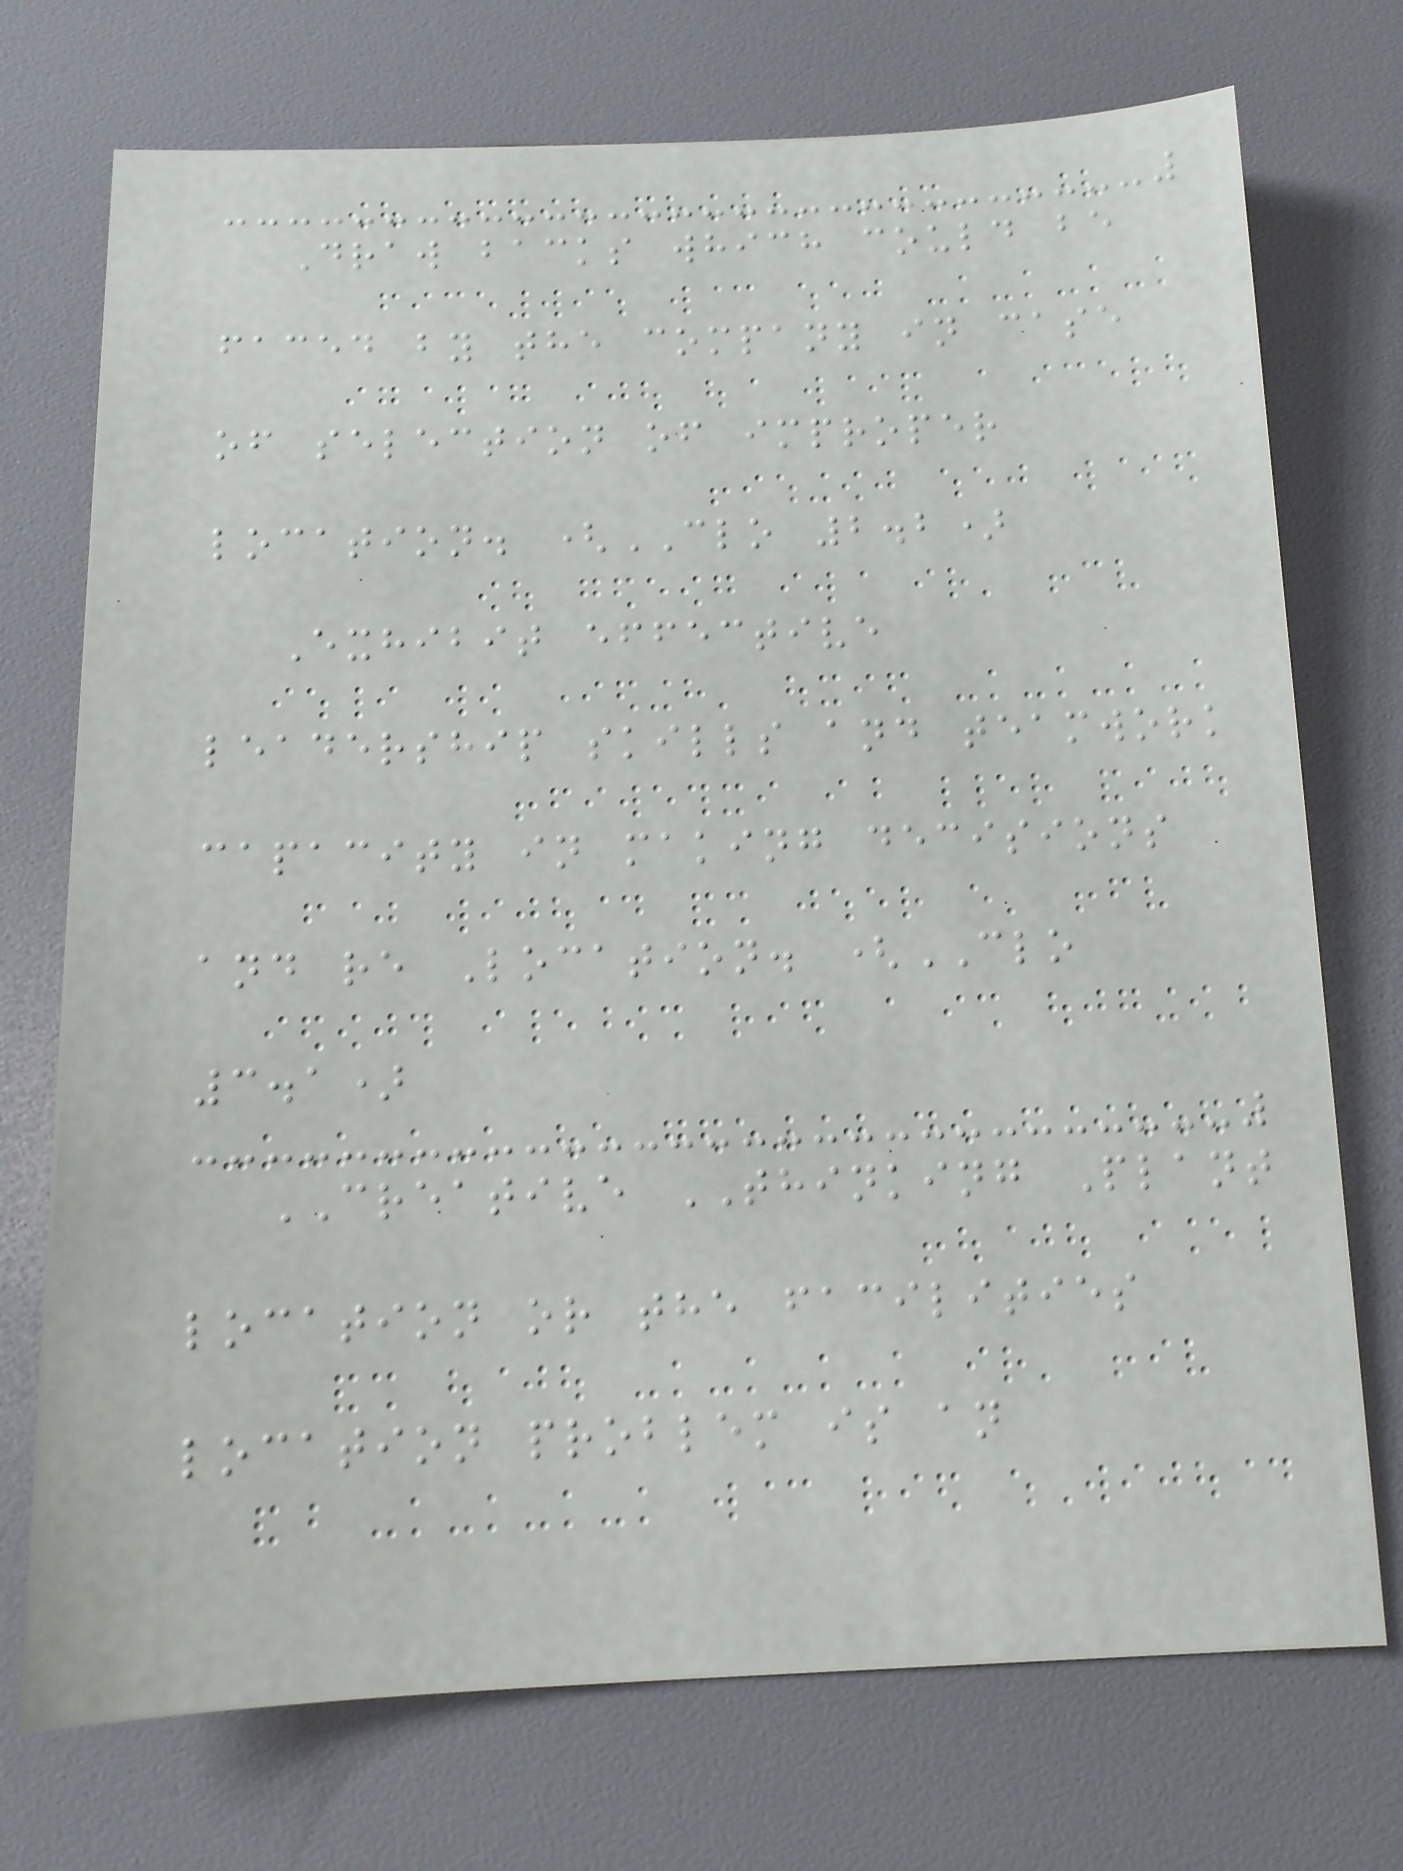Draw backs which could be
faced by the company in case
of selection of improper
location. (CLO 2.2)
Exhibit effective
leadership skills and teamwork
capacity in making decisions
and re Location. (CLO
3.1)
CREATIVE THINKING Plant
location or the facilities
location problem is an
